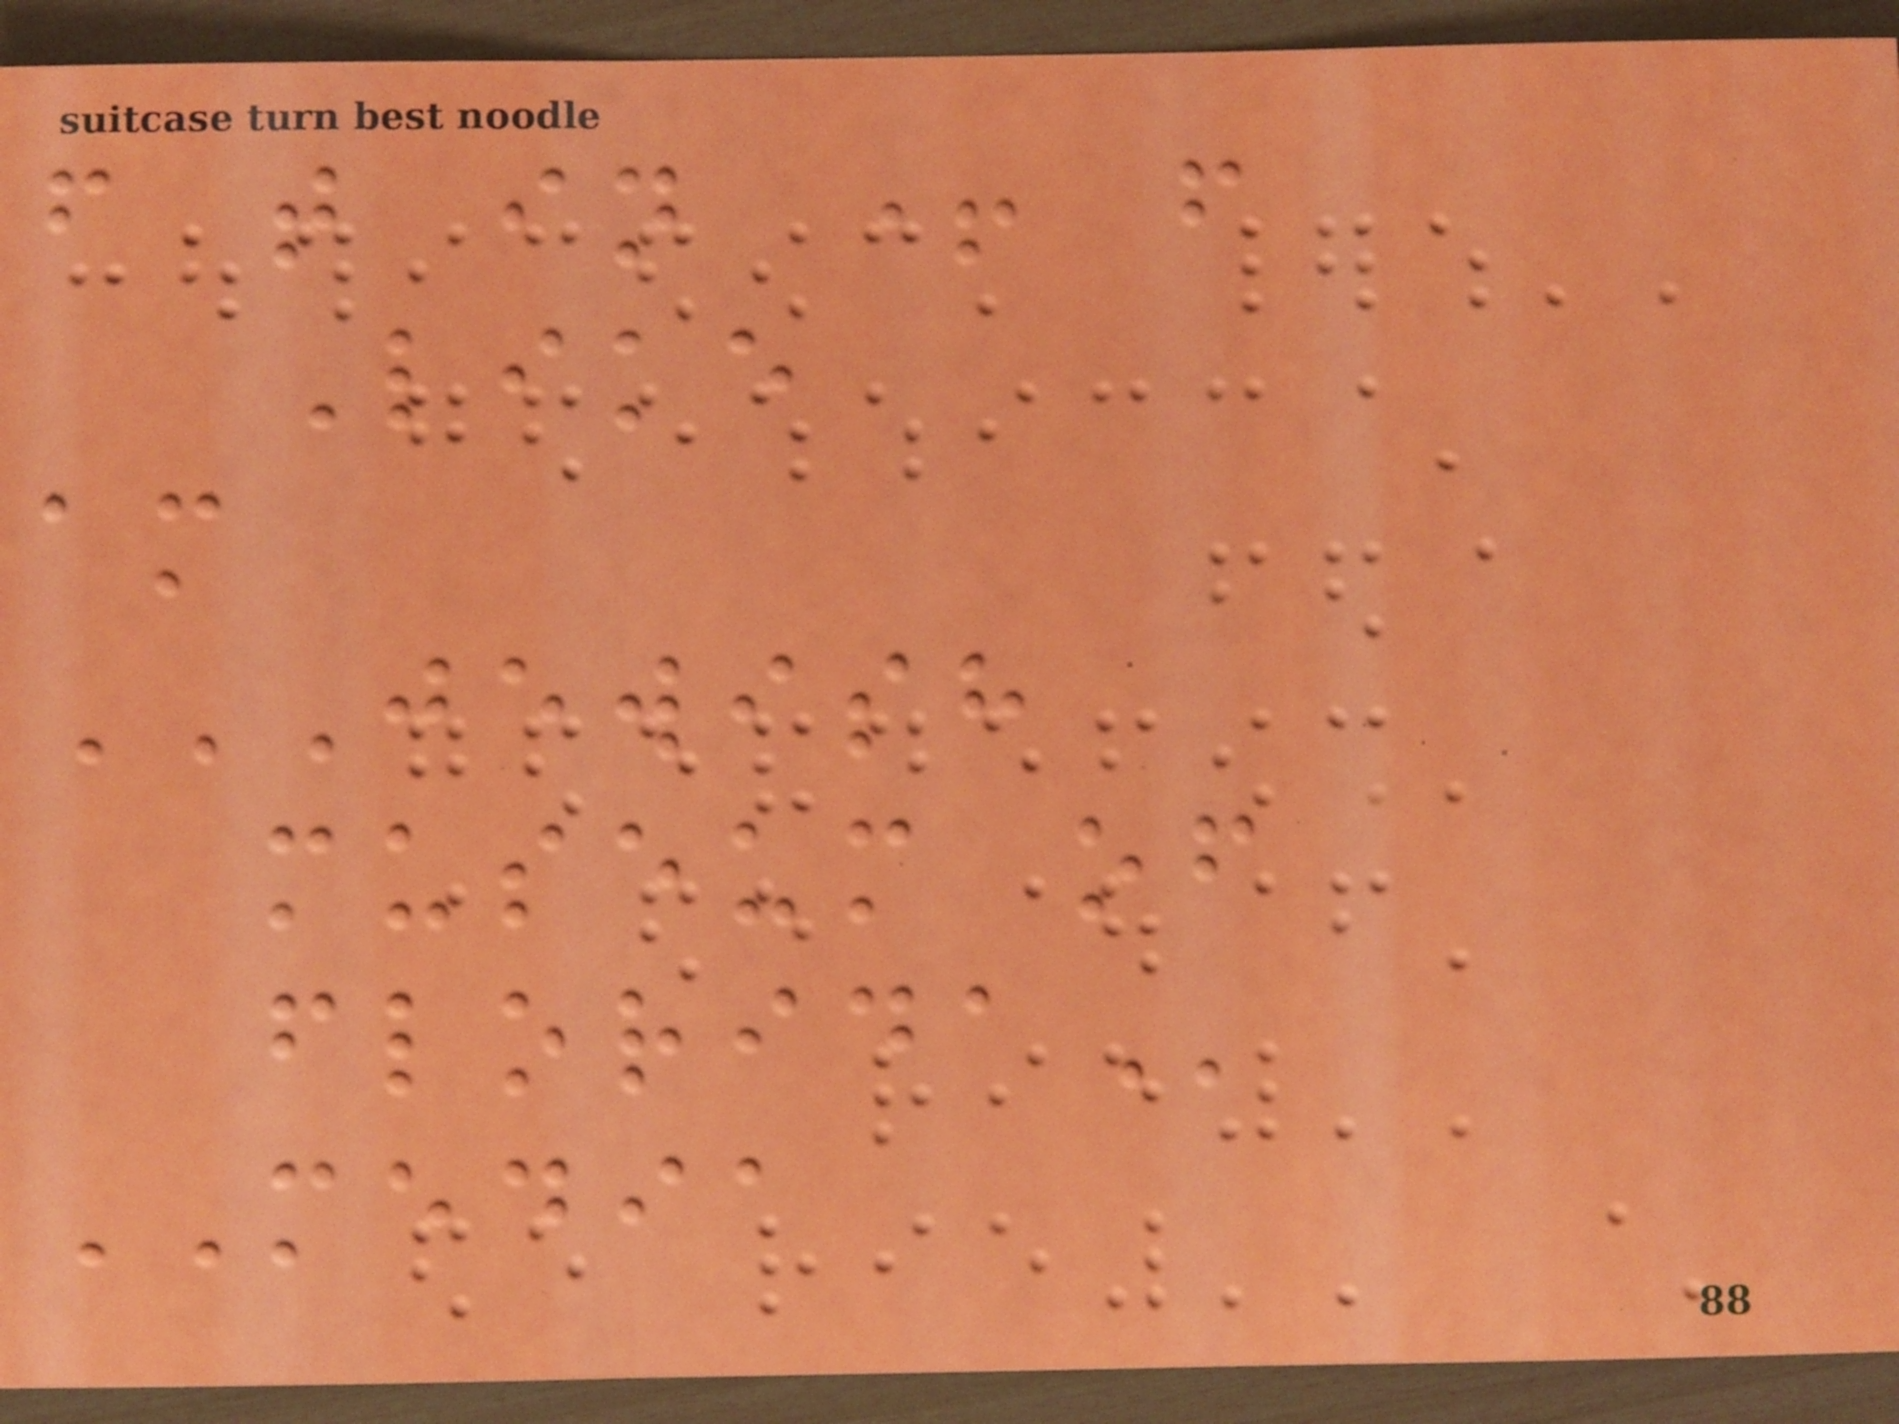f t in + f
Like
am
JEWISH
MUSEUM OF
FLORIDA
MEDIA
